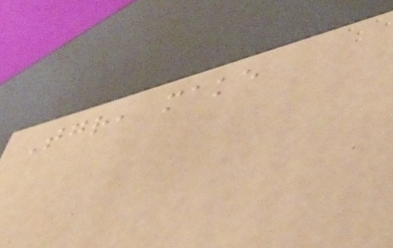Together, make
